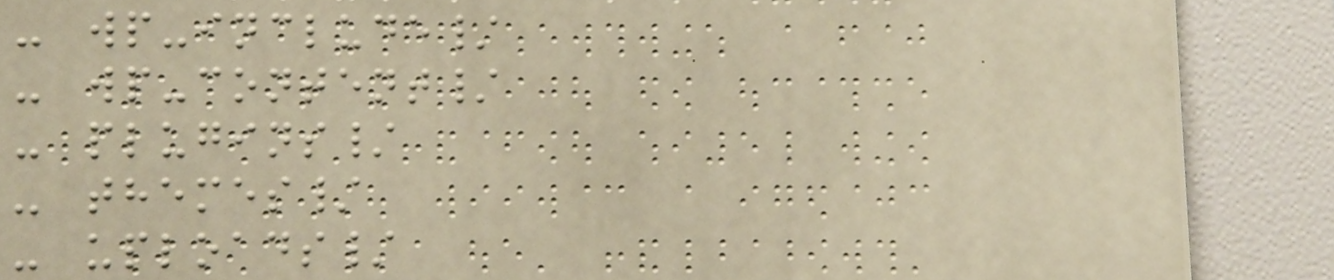- wp-include/
- wp-content/
- plugins/
- themes/
- uploads/
